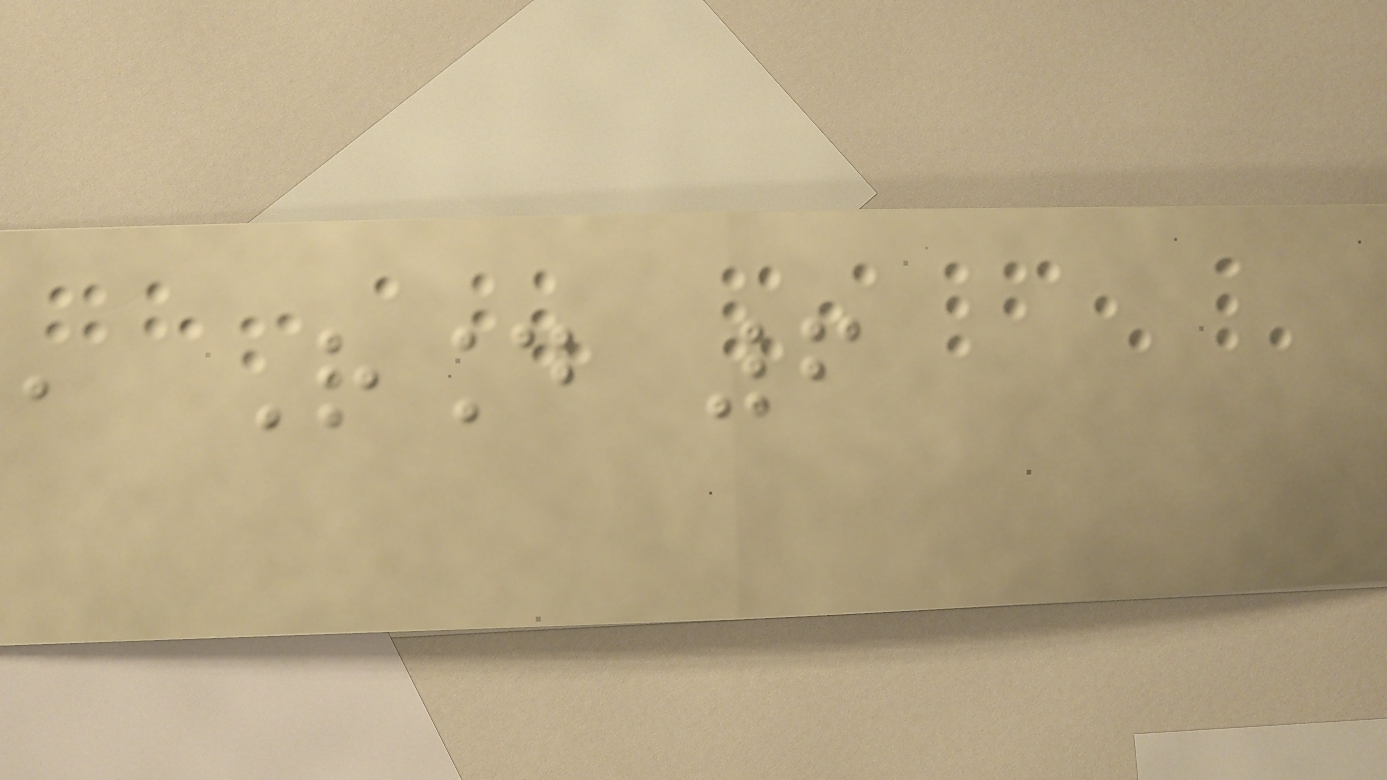, Round 6
